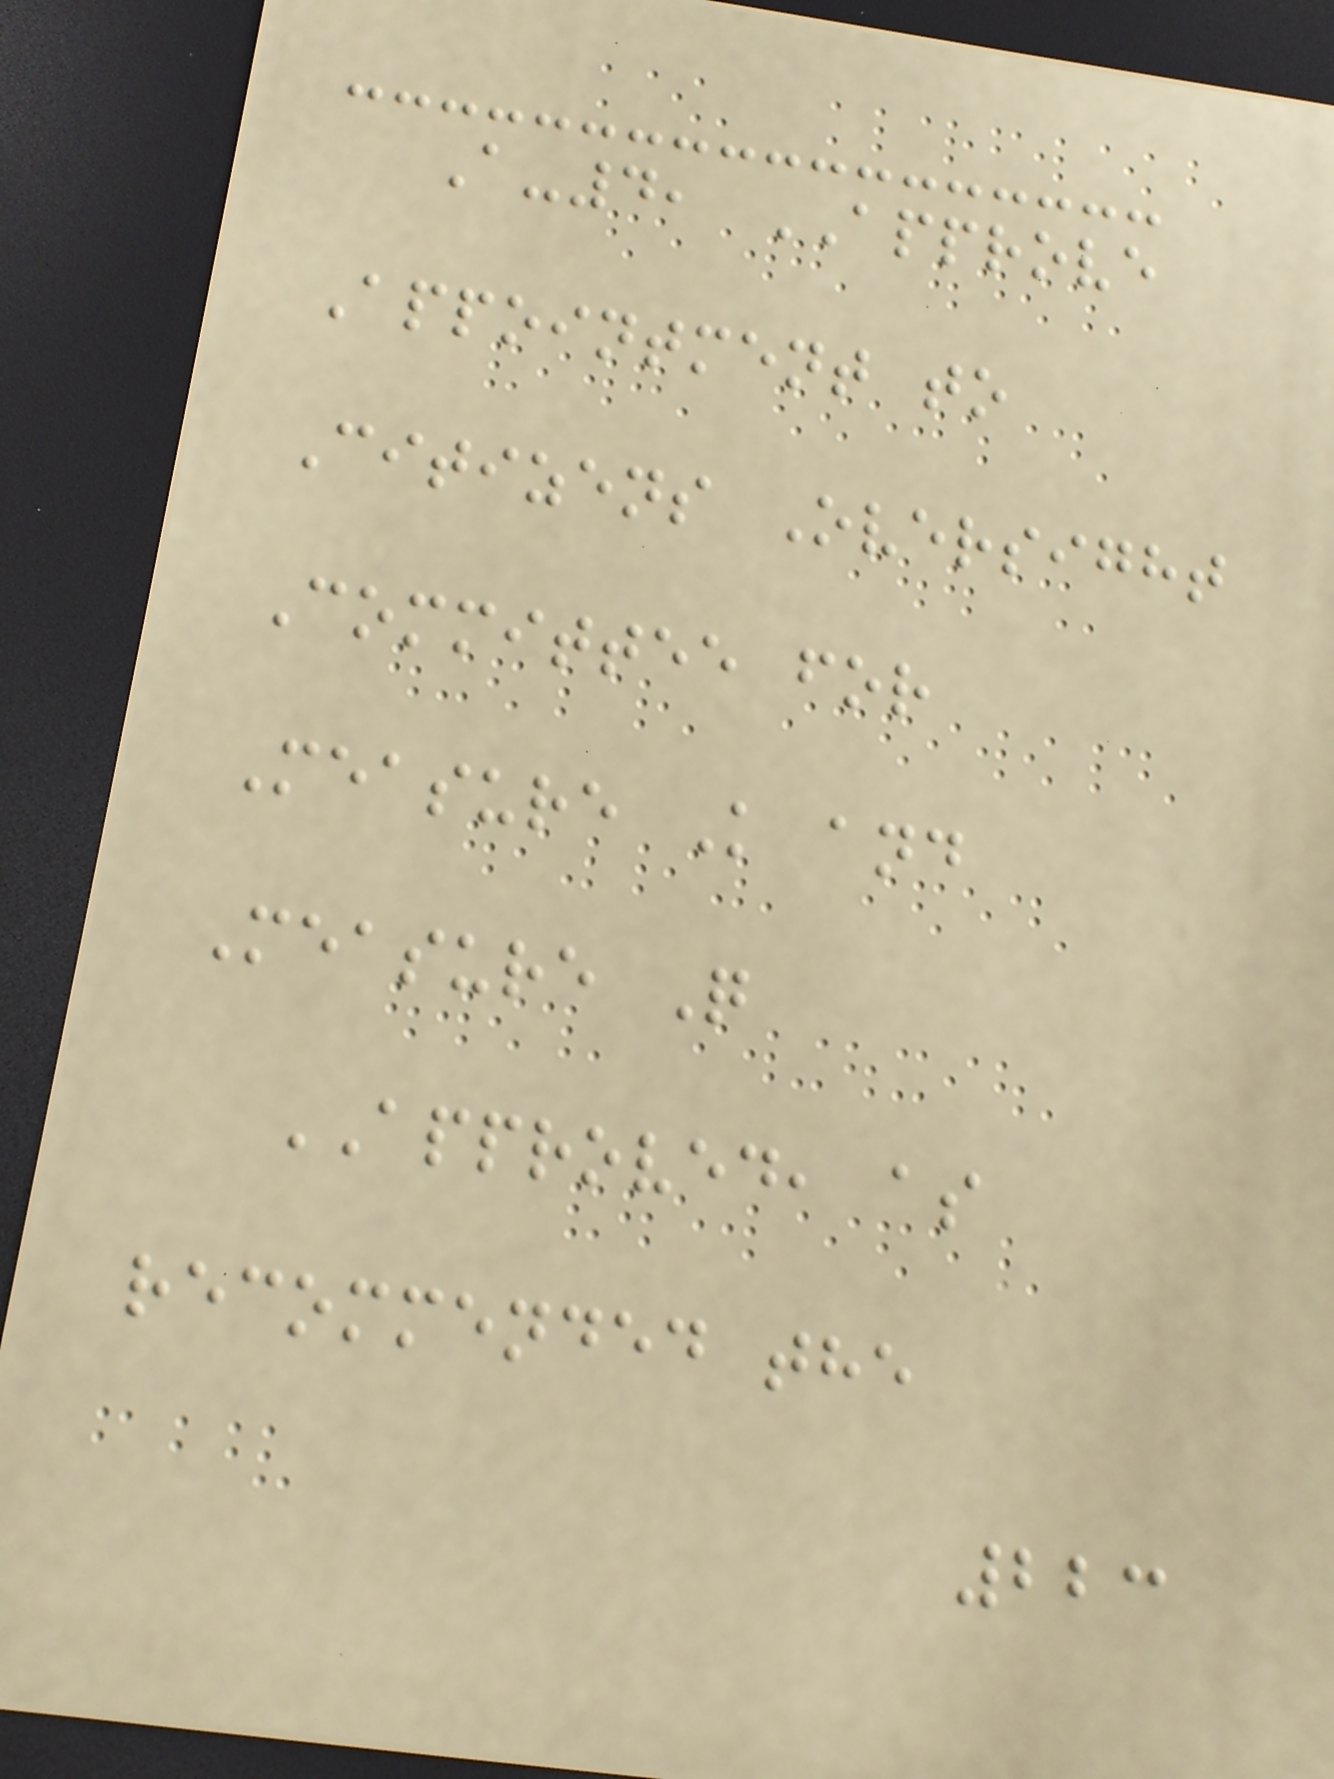A-4, APPROVE
Appointment to
Citizens Oversight
Committee for
Measure K and
Measure Q
APPROVED, as
recommended the
223
